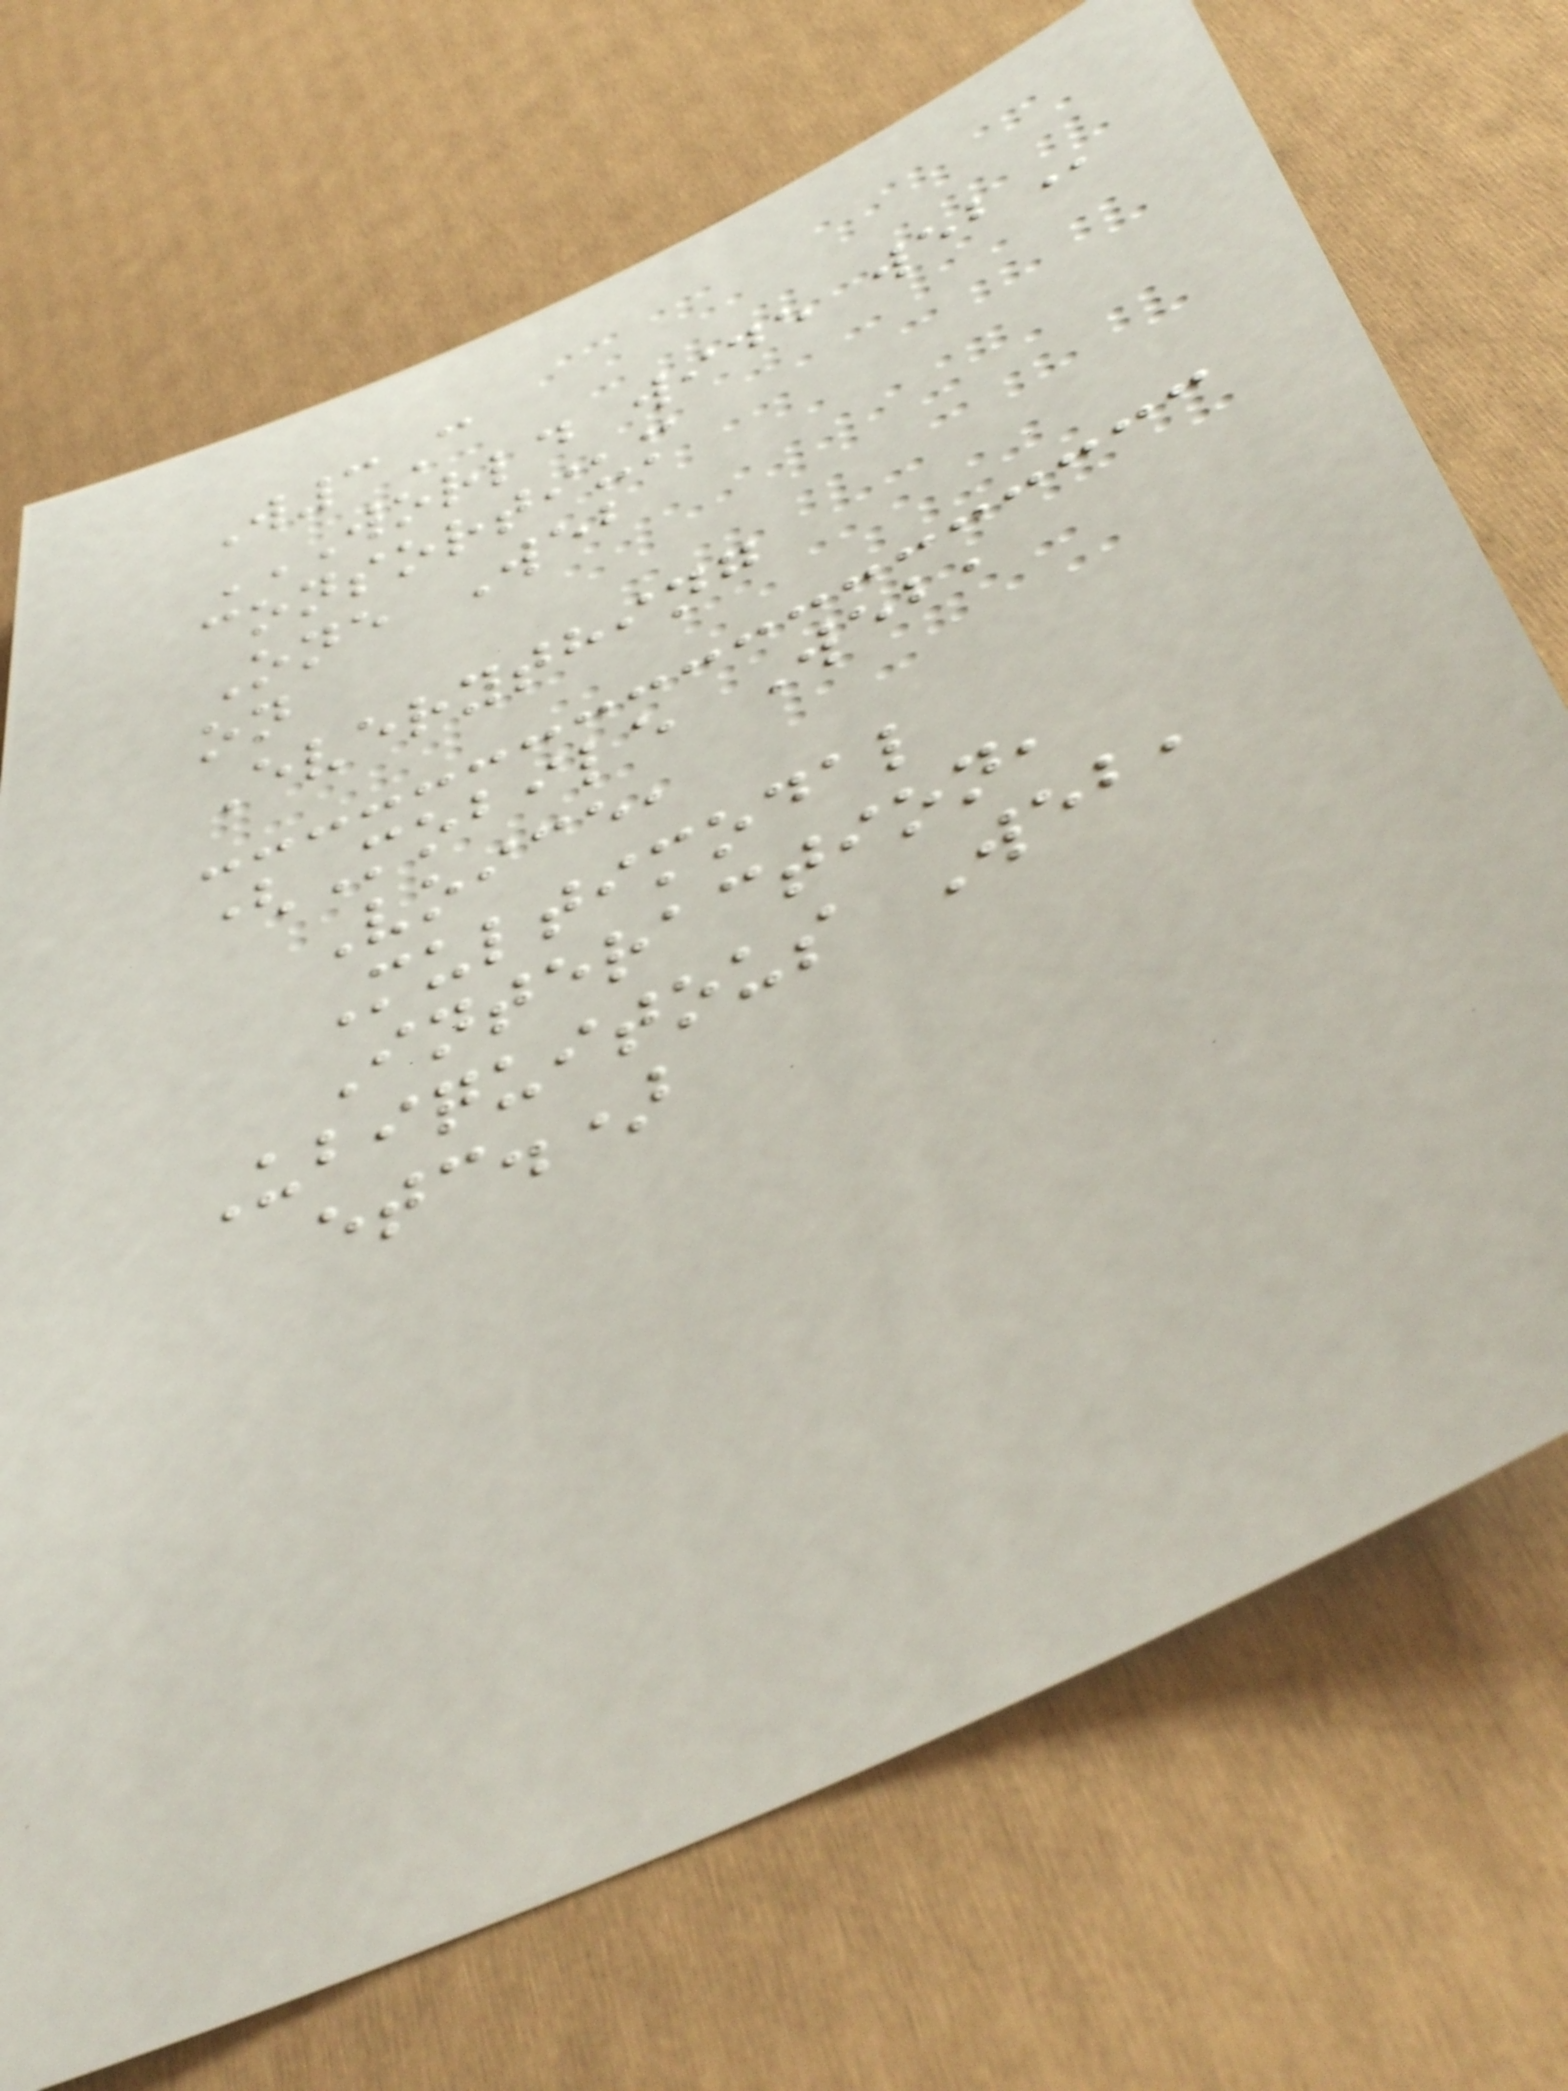W3C
WORLD WIDE WEB
consortium
One Web
on
Everything
(Mobile Web,
Voice,
Multimodal
Interaction,
Ubiquitous Web,
etc.)
